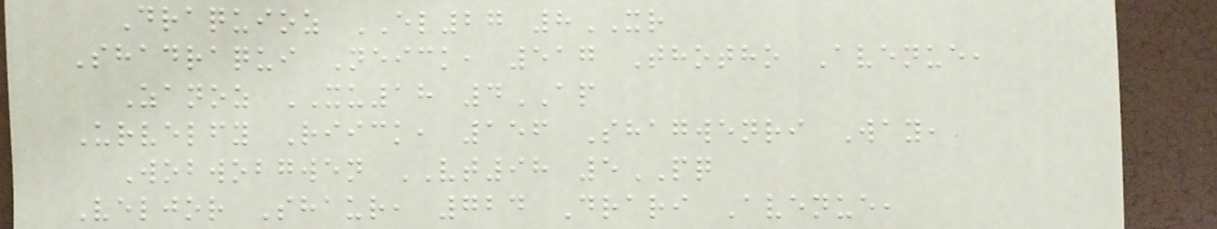Draquioz EL27 8XR
Shadraqui Neick, 517 Thotho Avenue,
Zanoz XU18 4AP
Urvelfy Riick, 156 Shagwenri Way,
Wobwobgwen VT98 5PQ
Veljor Shaur, 724 Drari Avenue,
